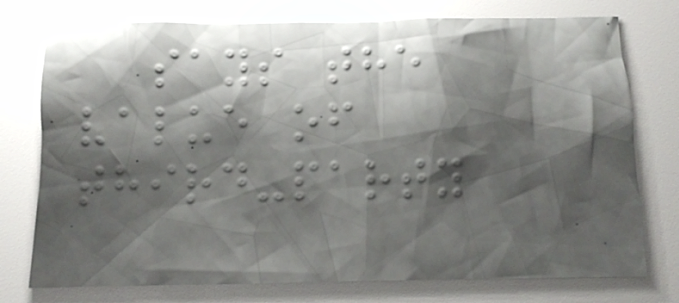says the
value of
third-party
